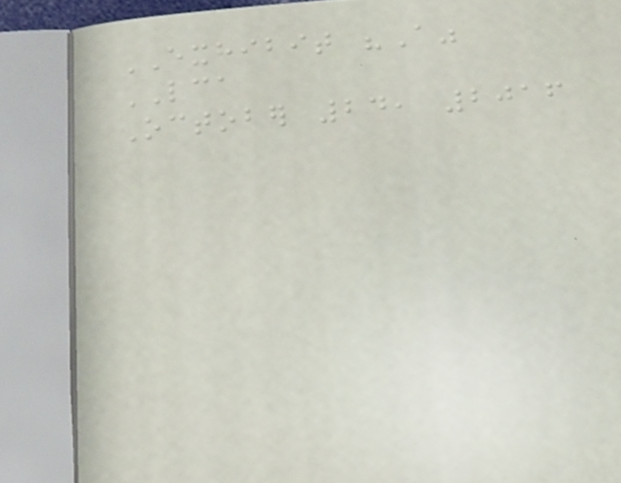EXHIBIT "A"
LCA
October 24, 2016
